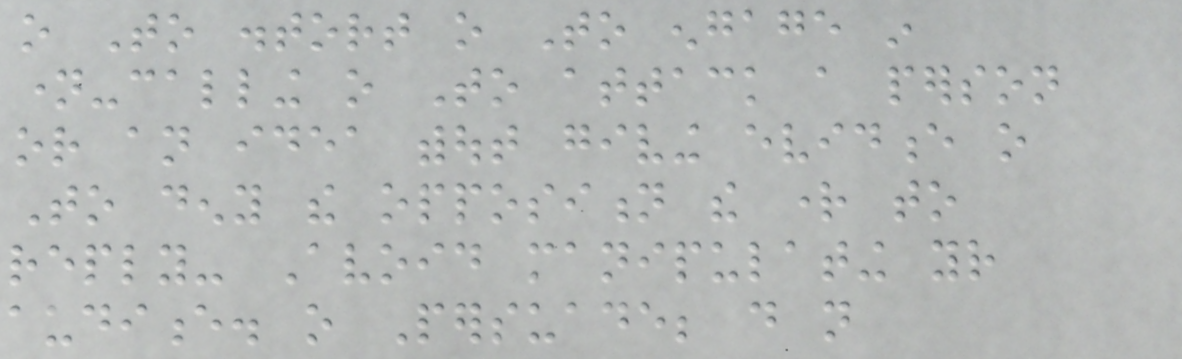o To distort o To engage in
name-calling o To attack a person
or an idea without giving evidence o
To deny the opposition the right to
reply- Avoid manipulating your
audience. o Persuade; do not
